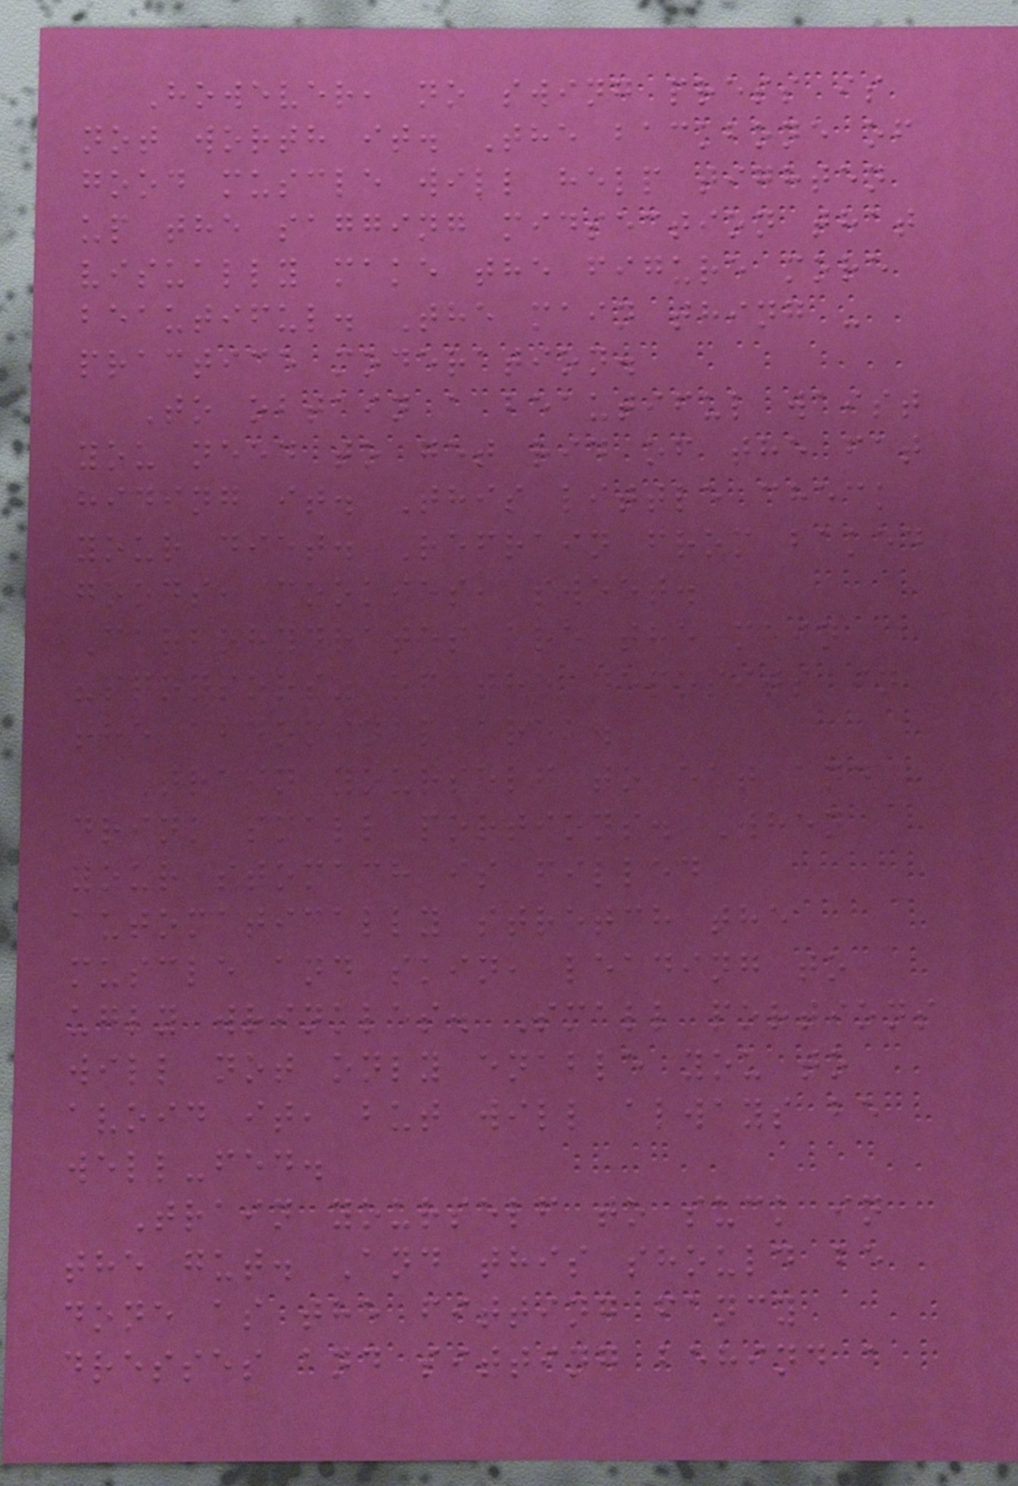However, no swing press is
not worth it. The backbone of
good muscle will help tighten
up the sagging midsection that
visually make the figure more
beautiful. The main thing -
practice moderation.
To obtain a beautiful waist
you need to get rid of the fat
hiding it. This little check
your diet. Refrain from baked
goods, cookies, sweet.
Carbohydrates are the main
"sponsors" of the deposits in
the abdominal area.
Train yourself to eat and
drink small portions. When
your stomach is filled
automatically stretch the
muscle and skin, leading to
ugly wrinkles. Small portions
will not only enable you to
avoid it, but will always be
well-fed.
Train yourself to suck in
the gut. And this should be
done as the fitting fancy
dresses and sitting behind a
